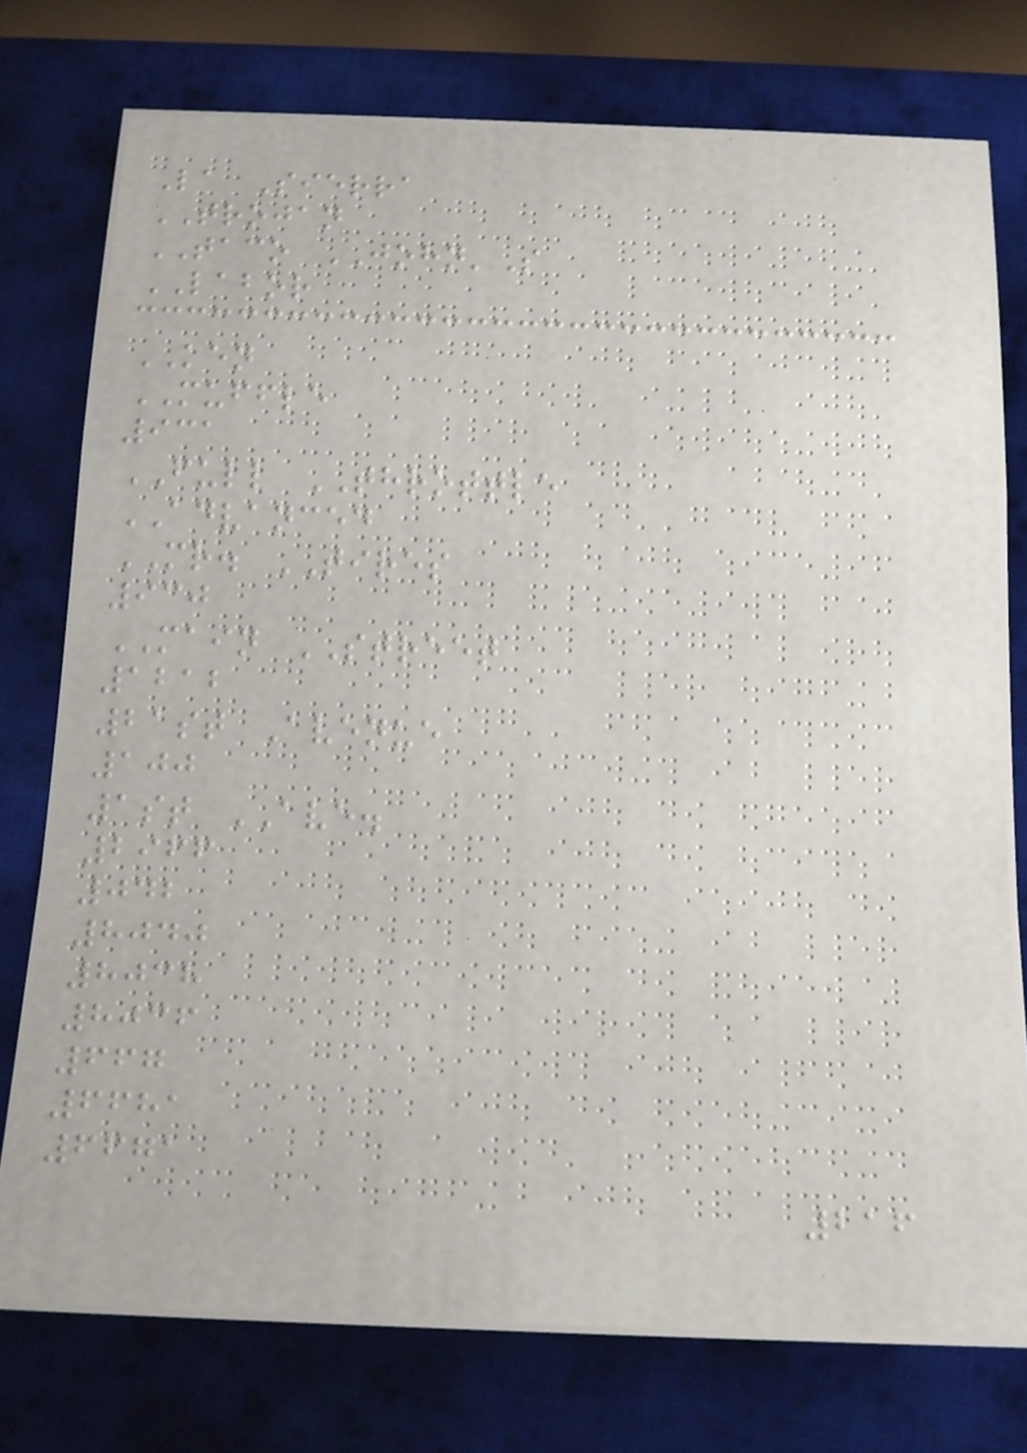La Sierra
TROJAN
TACO JOHN'S
LABOR
KEN
MUFFLE
931
FULL THROTTLE
ADVANCED
MR. TIRES
930
MAIN STREET
1212
21st Avenue
100
1st AVE.
2966
042
8040
8038
8036
667
6681
6671
216
